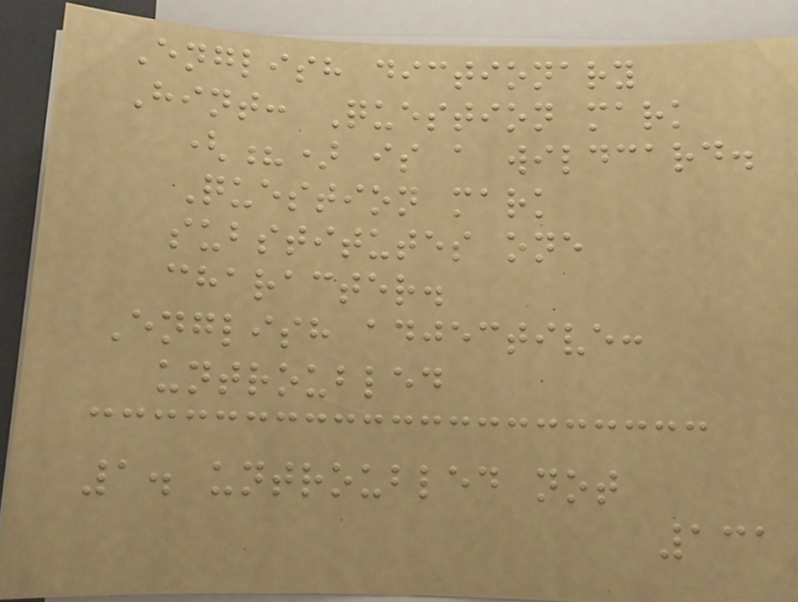English dictionary
Hint: Question mark
(?) is a wildcard.
Question mark
substitutes one
character.
English adjective:
untroubled
1. untroubled not
131
